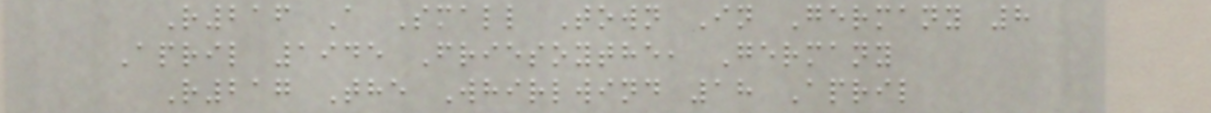R216 A Small Town In Germany 8
April 1945 Friesoythe, Germany
R217 The Whirlwind 18 April
